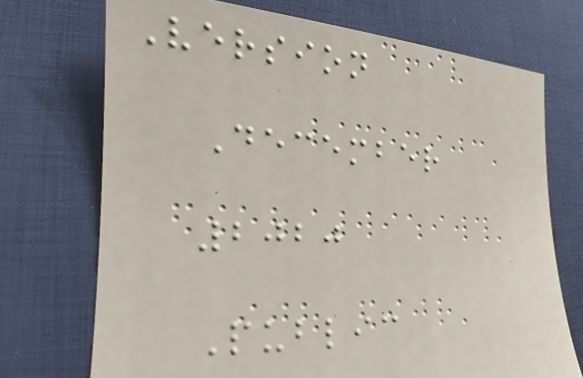Version
December
2020
Public
